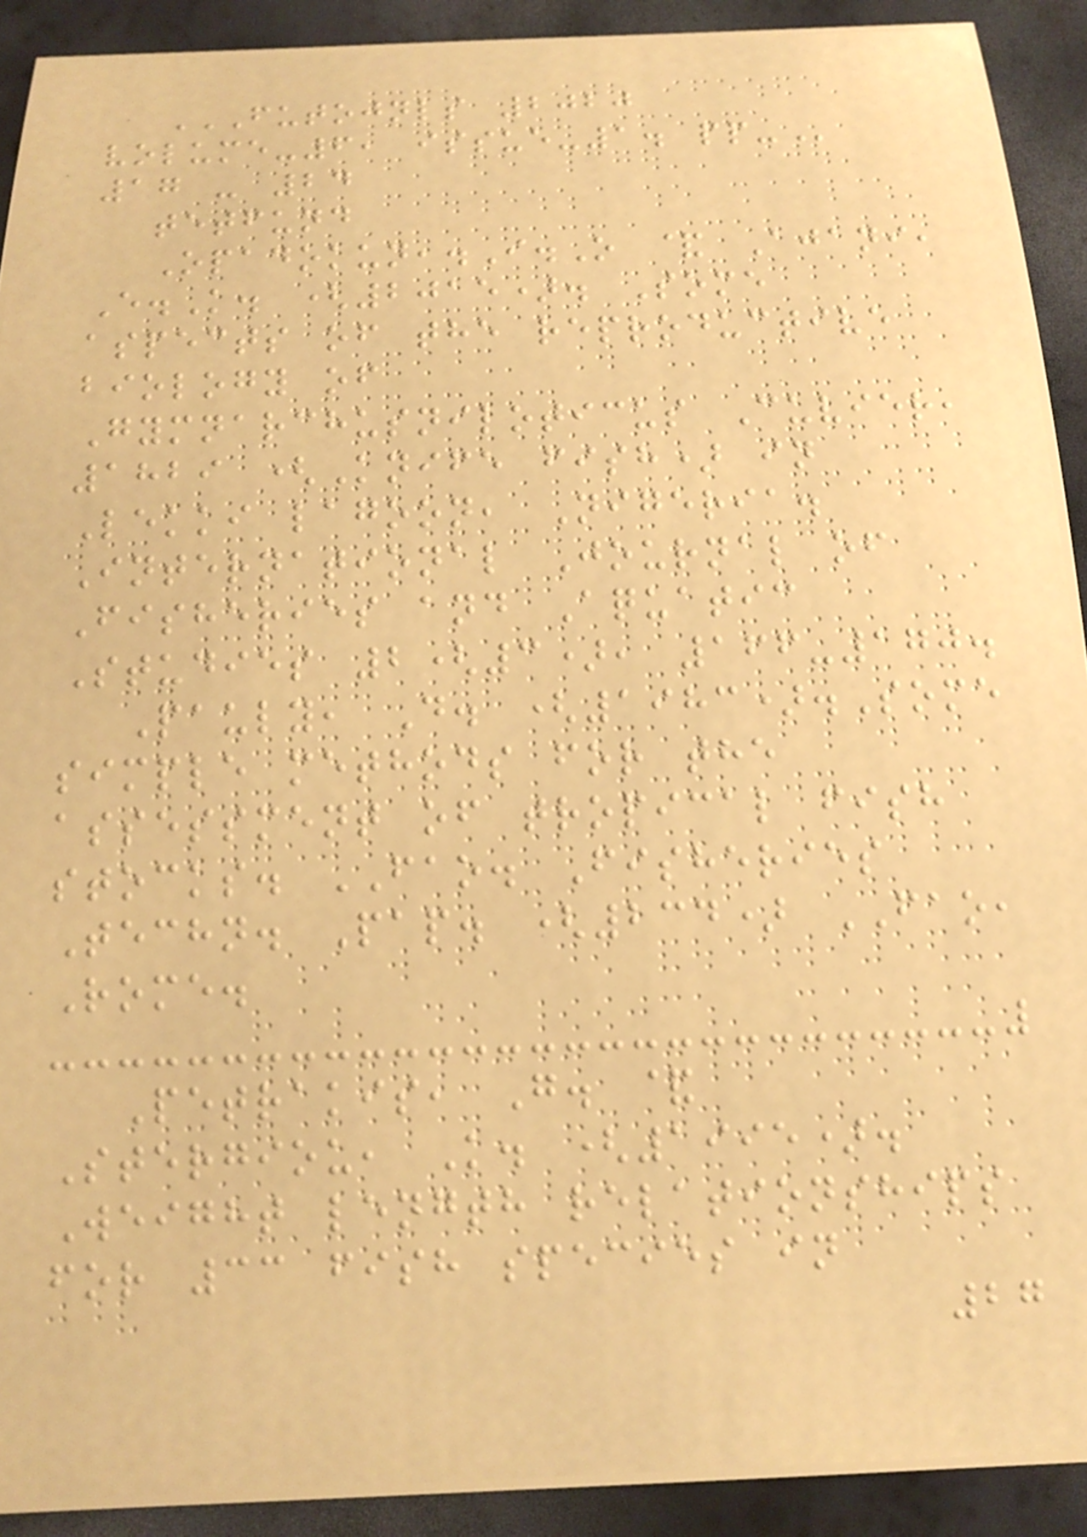FUTOJNLS 2020
VOLUME-6, ISSUE-1. PP-
17 - 24
tetfund
Opadokun,.I.O & Ajani,
E.K. (2015). Some
aspects of the reproductive
biology of
Gymnarchusniloticus Cuvier,
1829 (Knife fish) in
Lekki lagoon, Nigeria.
International Journal of
Fisheries and Aquatic
Studies 2(3), 166-170.
Pauly, D. (1983).Some
simple methods for the
assessment of tropical fish
stocks. FAO. Fisheries
Techn. Pap. (234) FAO,
Rome.
Petrakis, G. &
Stergiou, K. (1995).
Weight length relationships
for 33 fish species in
27
